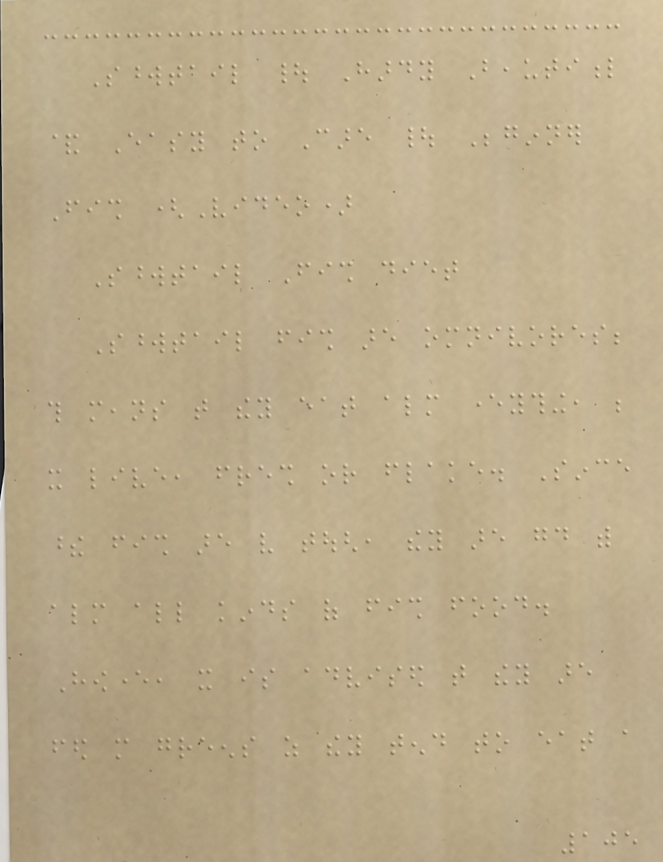Swordtail | Hardy Beautiful
& Easy to Care | Beginner
Fish (Video)
Swordtail Fish diet
Swordtail fish are omnivores;
this means that they eat almost everything, be
it live, fresh or flake. Since
these fish are very tough, they are good with
almost all kinds of fish food.
However, it is advised that they are
fed more greens as they tend to eat a
105
